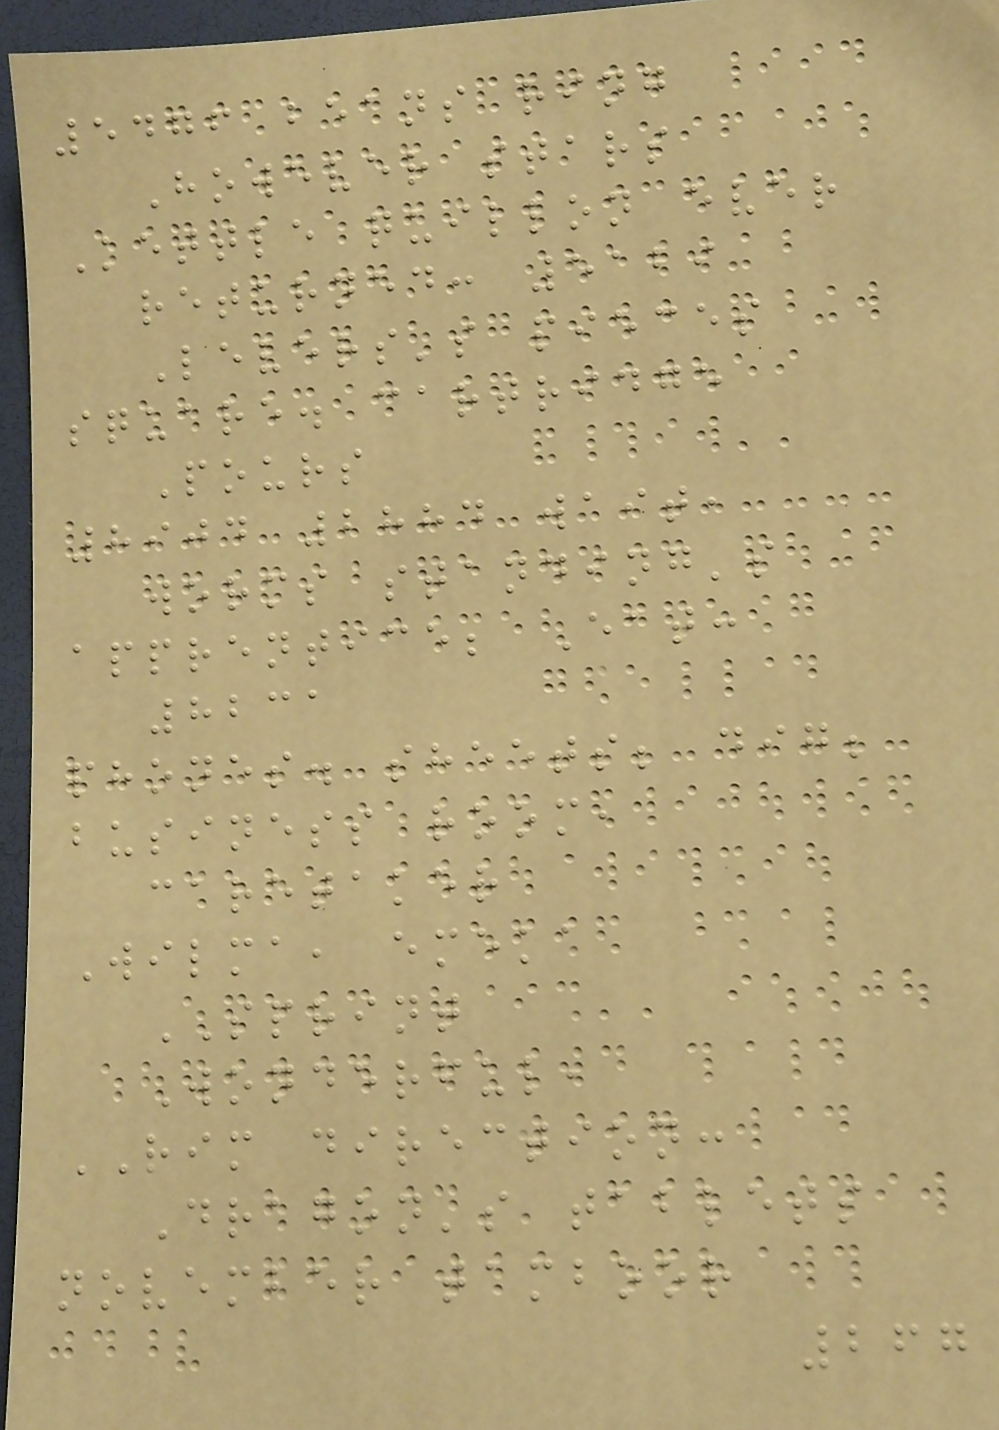5476 beans ring
However stars
Kettle quillon ever
returned: 5129
Levers's pieces
square. cartridge
Pours
8904 2884 wait,
worms standing's
apprentice; Eat:
8231
phones. sheets; dig;
business room,
caretaker
Wilma, emeka
SPRINT
Wonderful,
RIM direction:
Dragon's tablets
november tamboor
267
